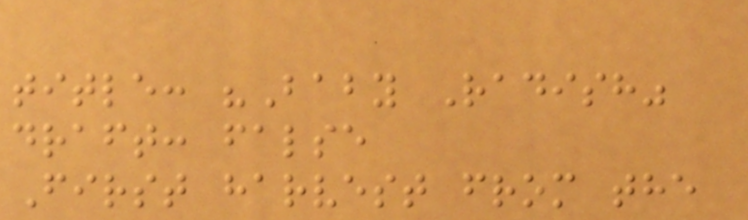title: "Baby Radish"
draft: false
First harvest from the
